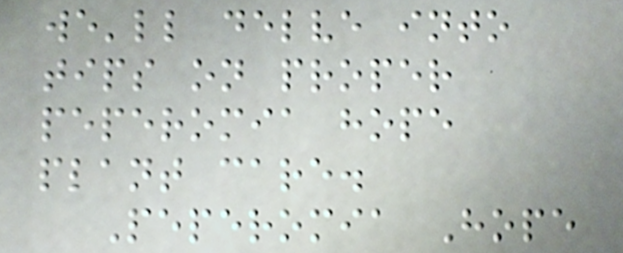we'll delve into
tips on proper
peperomia hope
plant care.
Peperomia Hope
